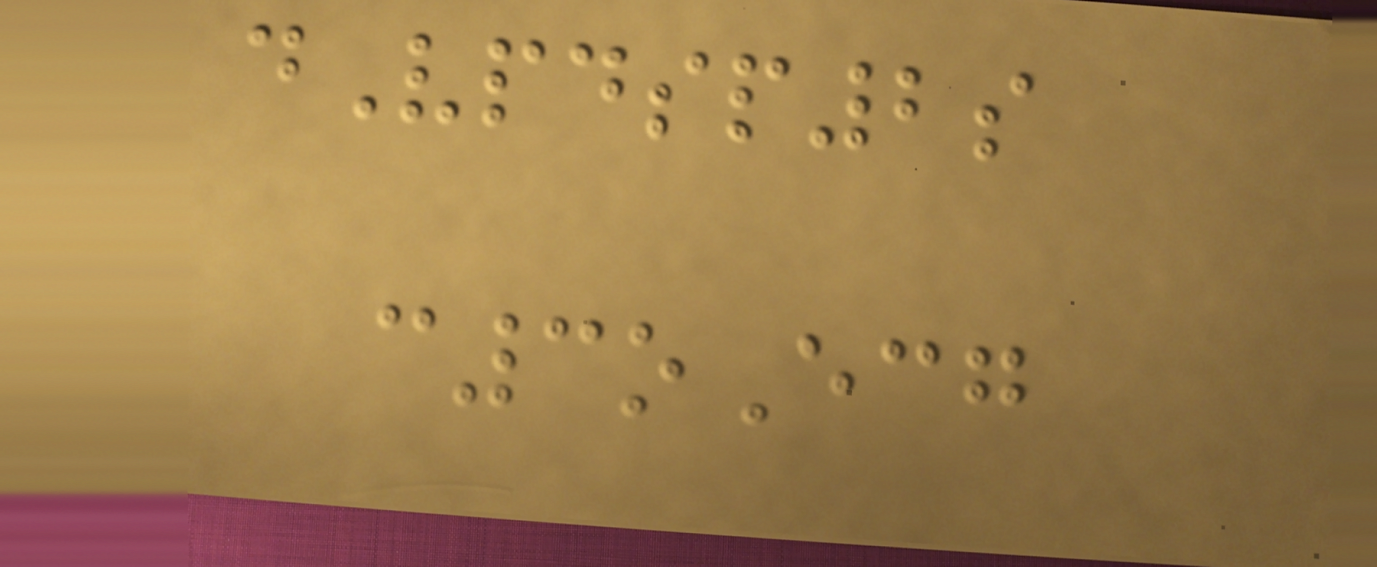dVpdsp2s
c3oEcg
